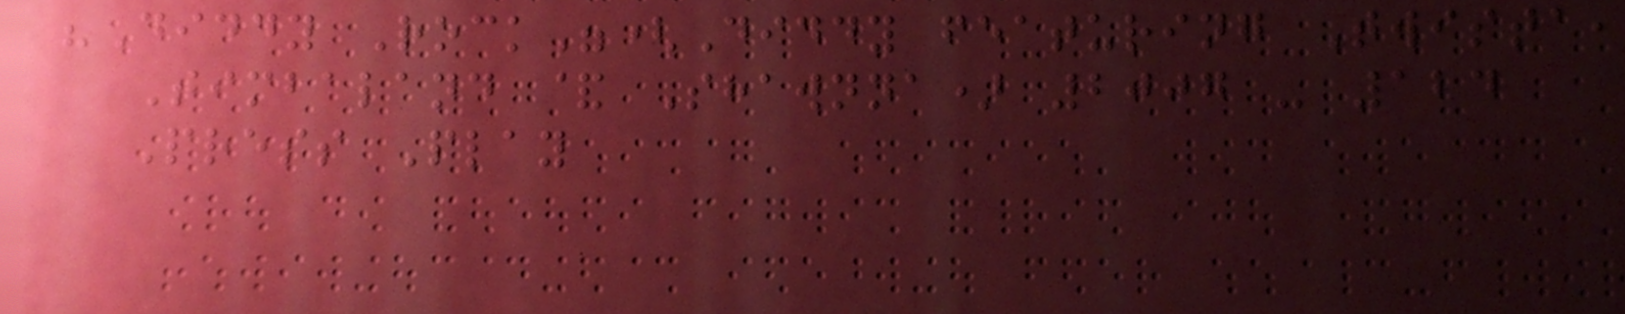"Diddy Rock"(Diddy featuring Twista,
Timbaland & Shawnna) 2007 - 124
Press Play
